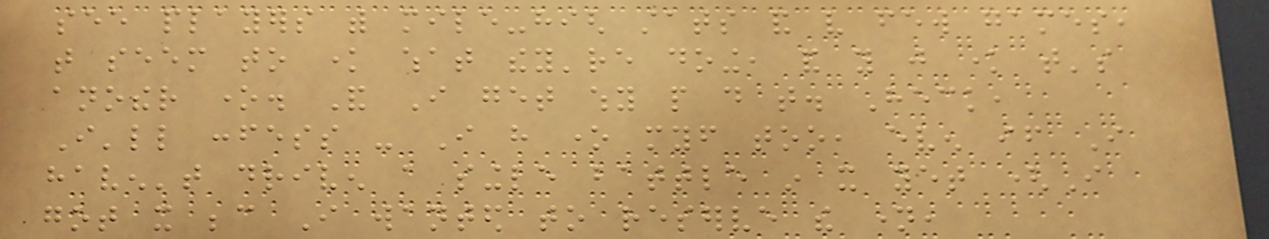see players with mile-high stats and very few games,
that seem to know what they're doing, and you just know that's
another one. And I get why people do that. Heck,
I'll confess - I have one myself too, even if I
haven't driven a single battle in it yet (I
got it because I wanted to reserve the name,
